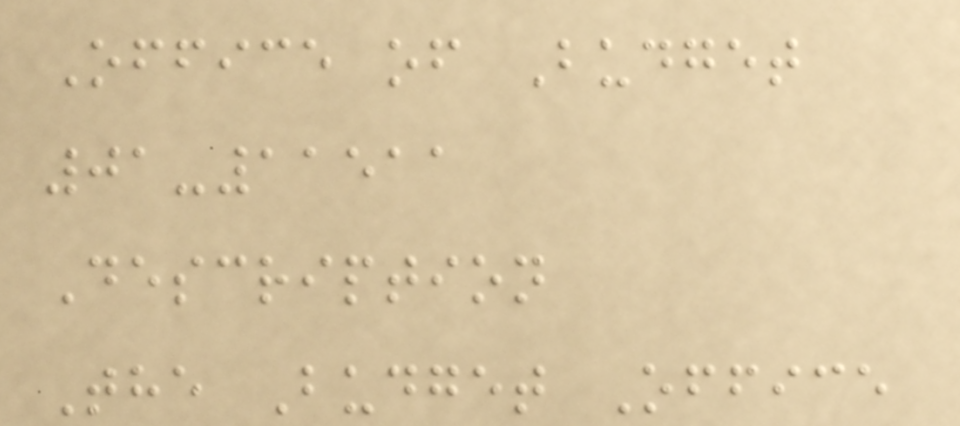Office of Budget
01-11511
Description
The Budget Office
